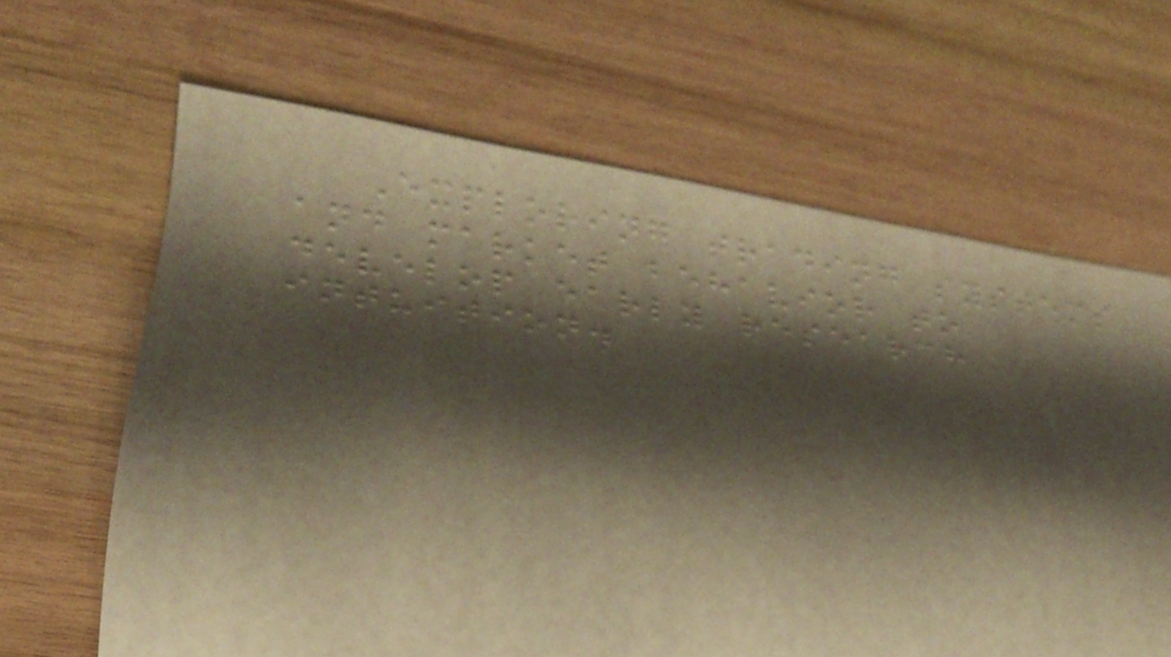Exploring trading systems
and market behavior to
develop early research
intuition.
